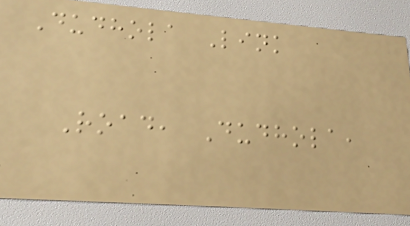Dudhola Link
Road, Dudhola,
